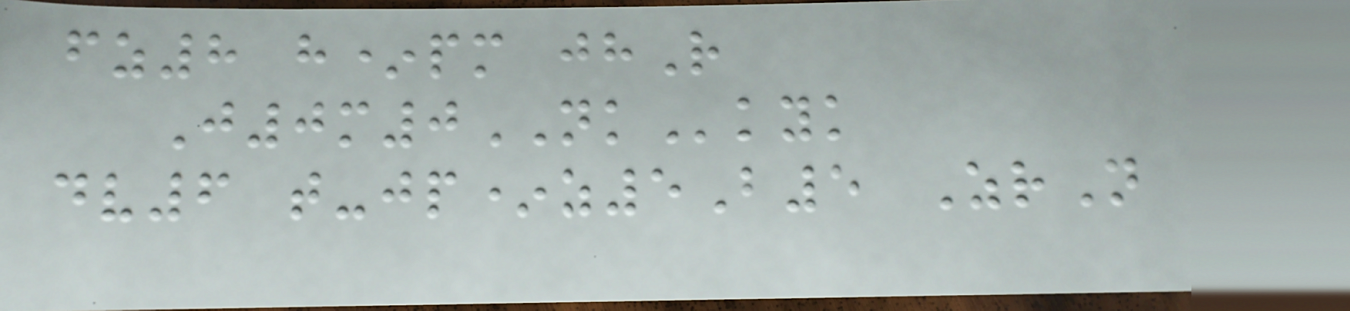fz8 h*pm jhR
J0m0NKkyk
dv6 t-jp*z5B5 ZrN
